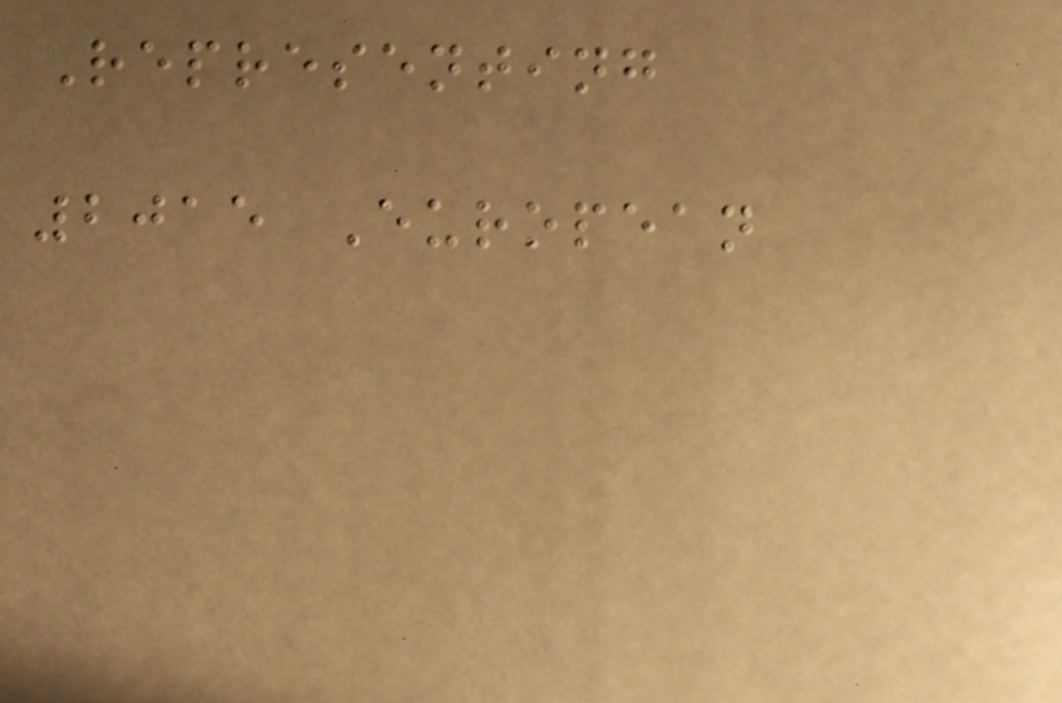Representing
2015 European
